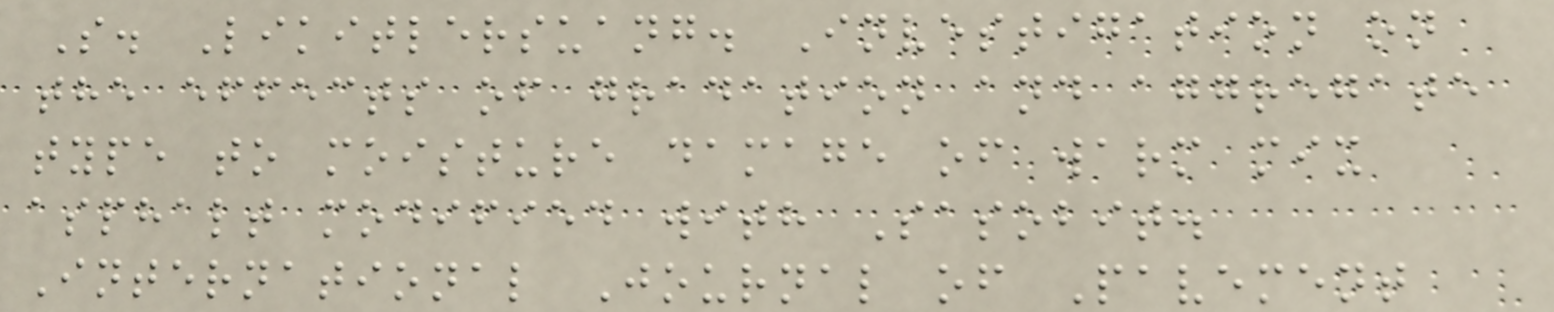S. Likitlersuang. Investigation on
the effects of gradation and aggregate
type to moisture damage of warm mix
asphalt modified with Sasobit.
International Journal of Pavement
